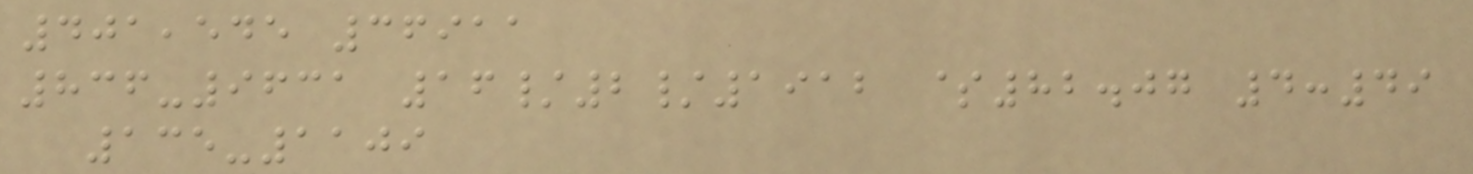401,545 36911
836-9631 16/2/1912 $82.07 4:49
135-1109
